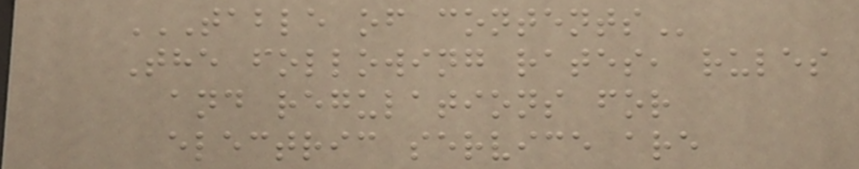TABLE OF CONTENTS
The following rates, rules
and regulations for
electric service are
